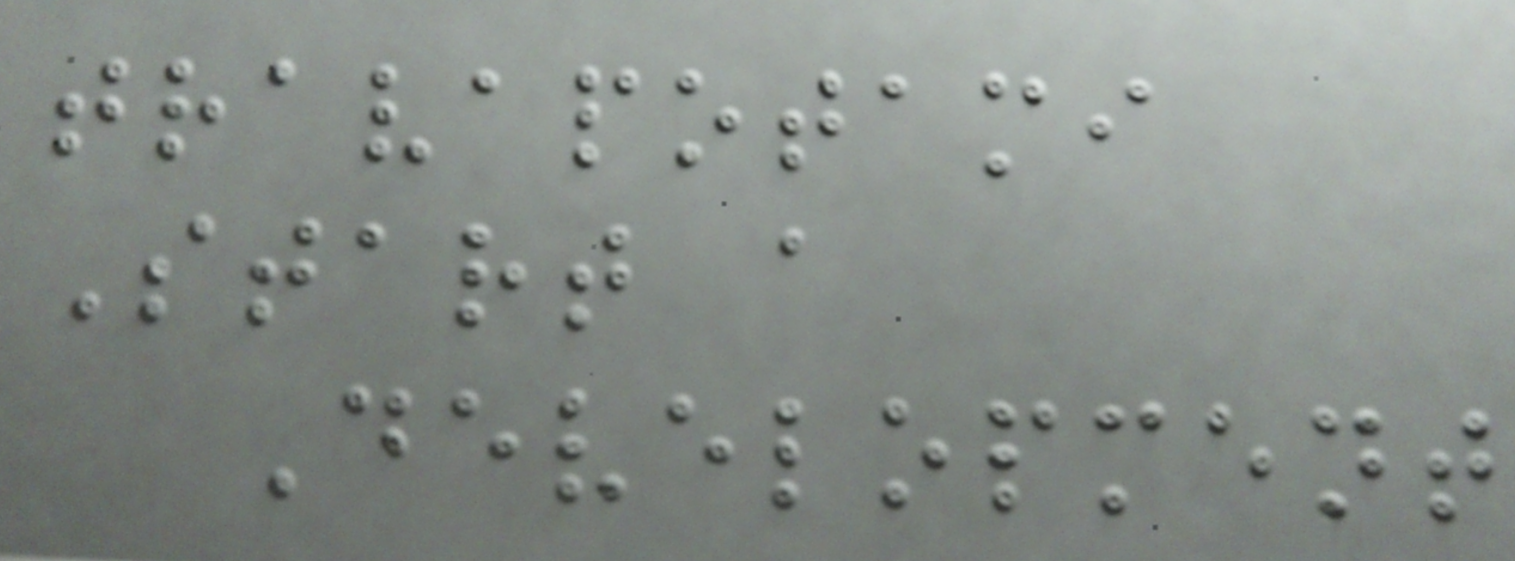travapotami
Start a
Development
